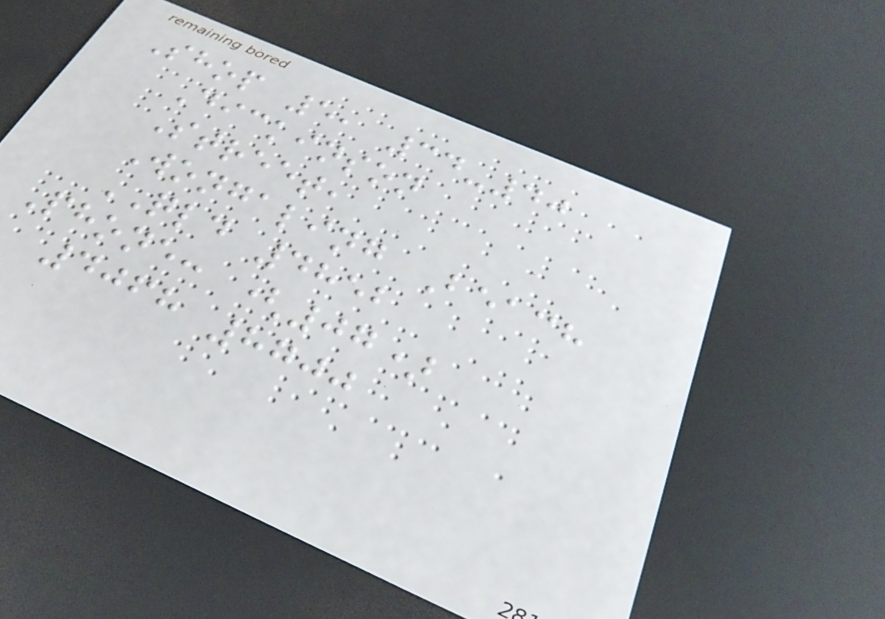Shop 5, 34-40
Dickinson
Street,
Wongaling Beach
QLD 4852
Phone: (07)
4068 8700
